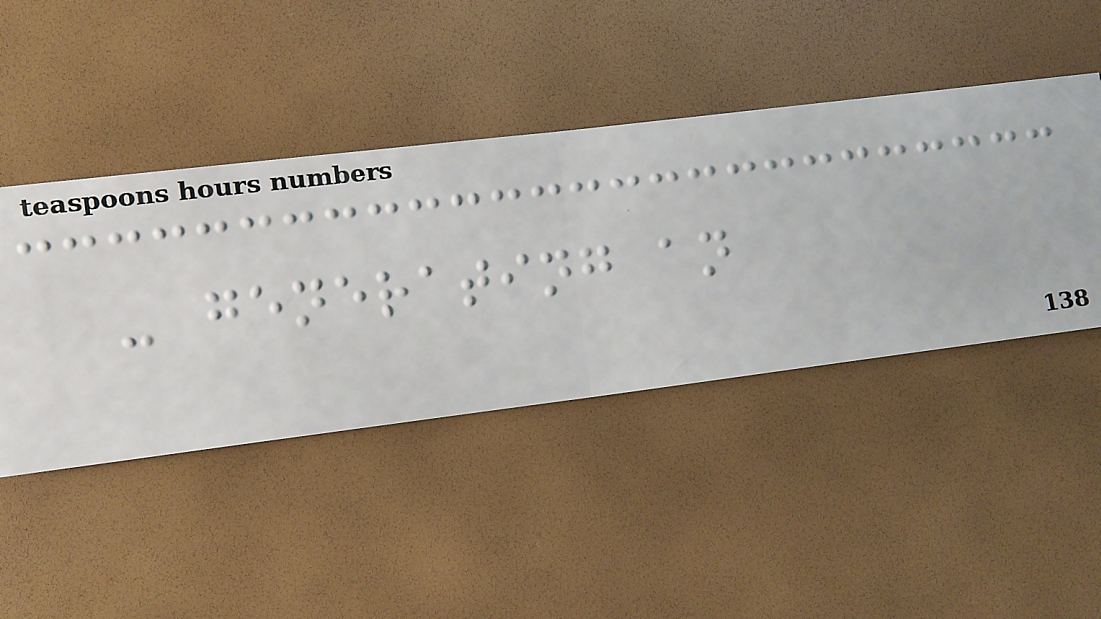- generating an
